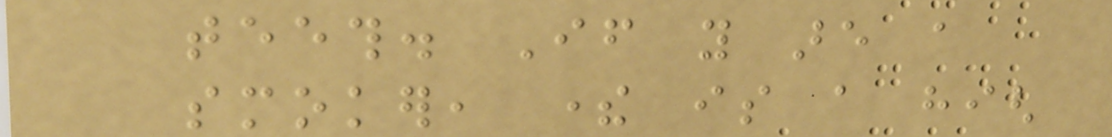teeth. If you are a
smoker, there is a high
